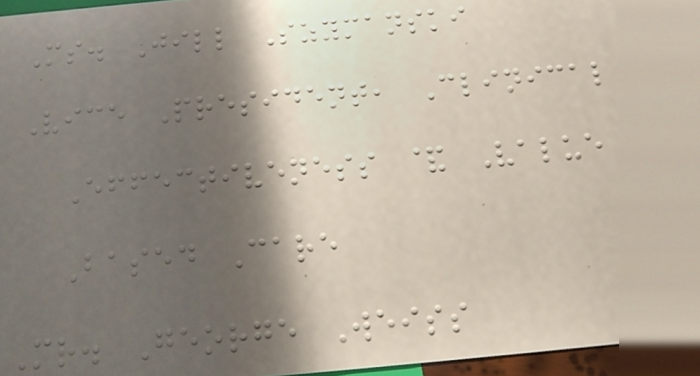Ms. Jill Szymanski
Vice President, Clinical
Effectiveness & Value
Based Care
Mr. George Weiss
